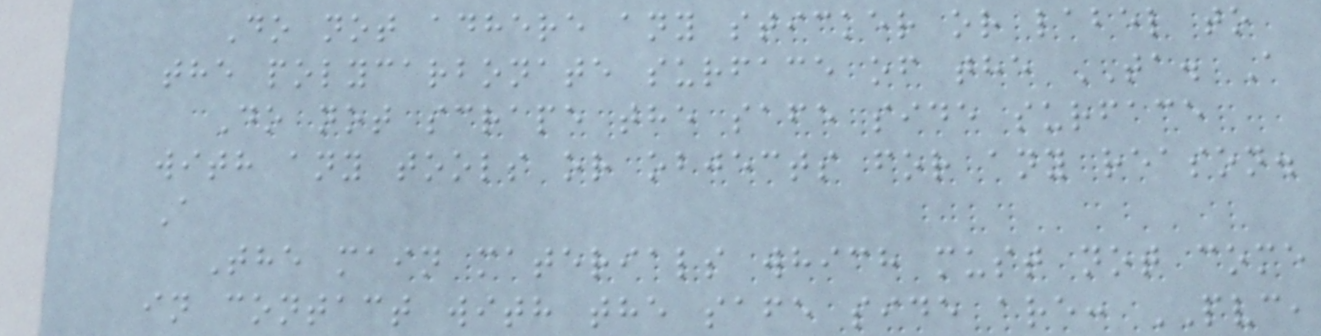Do not adhere any sticker or label to
the polycarbonate surface of the TA. A
Do not scrape the safe side surface
with any tools or objects for any reason.
A
The main materials which must not come
in contact with the safe side are: PVC,
